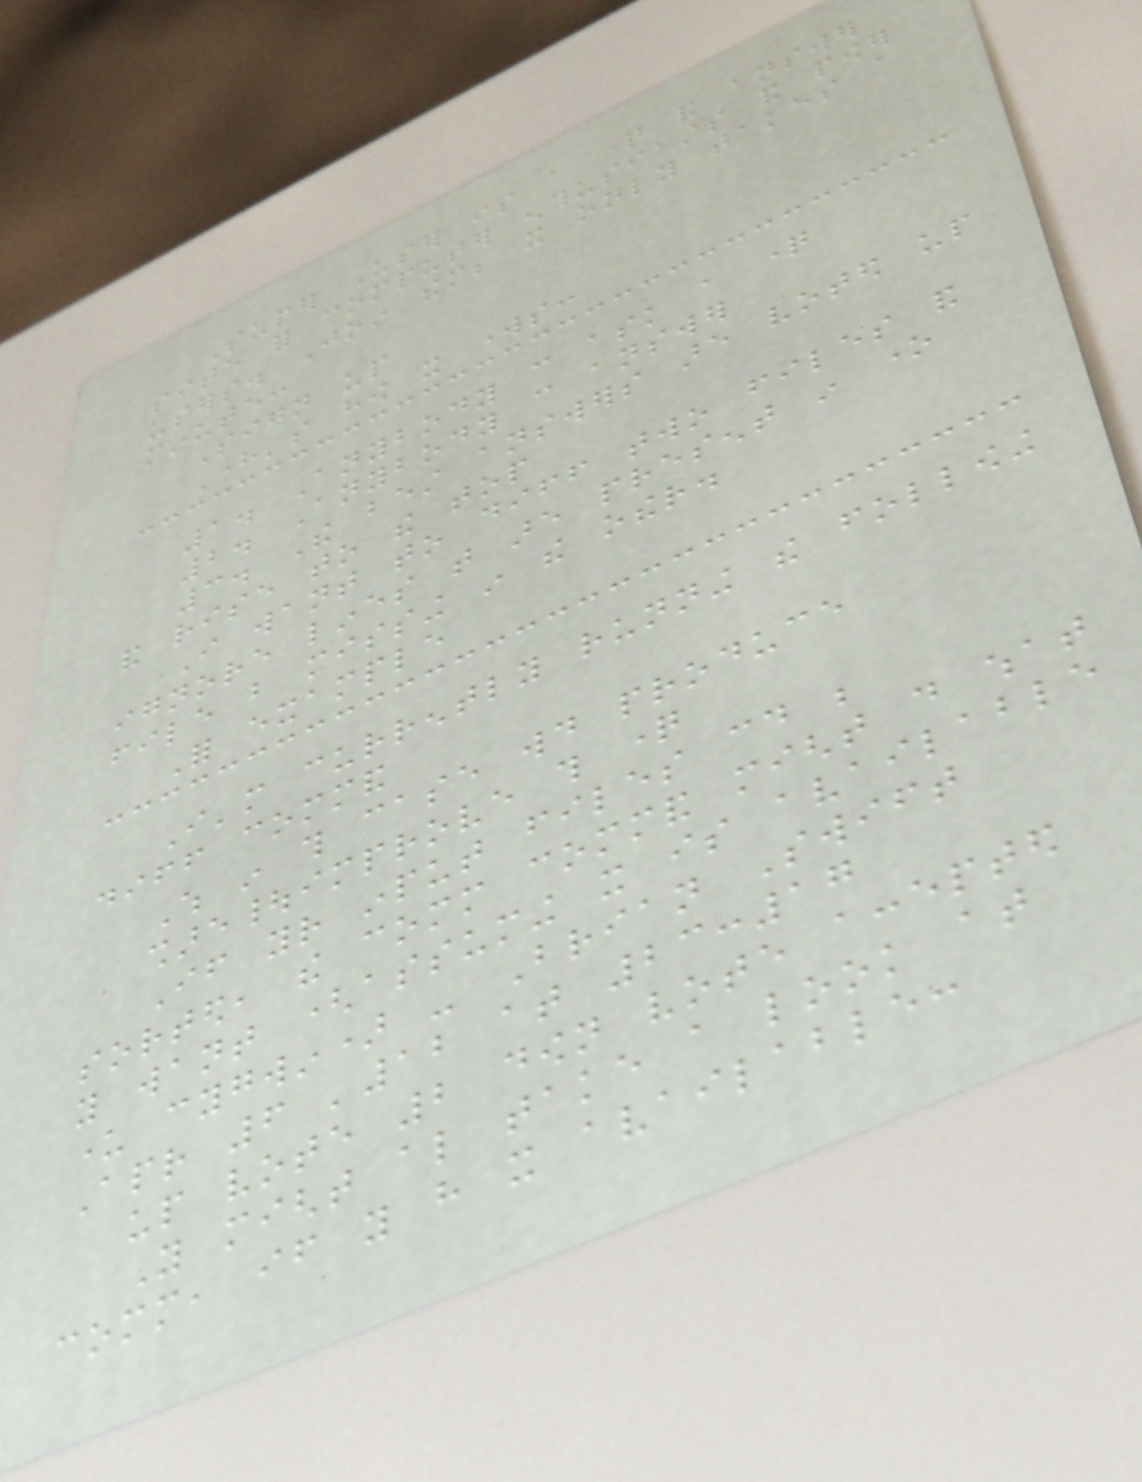Super User is a question and answer
site for computer enthusiasts and power
users. Join them; it only takes a
minute:
Sign up
Here's how it works:
1. Anybody can ask a question
2. Anybody can answer
3. The best answers are voted up
and rise to the top
I want to diff two files and
ignore lines that are present in one
file but missing in the other.
For example
I'm currently running the following
diff command
Which in this case would produce
share|improve this question
If your input files could be
sorted, the comm command might do what
you want (assuming it is available
under cygwin) - Brian Swift
Apr 6 '12 at 23:17
up vote 2 down vote accepted
You might also take a look at
comm, if you have it available:
